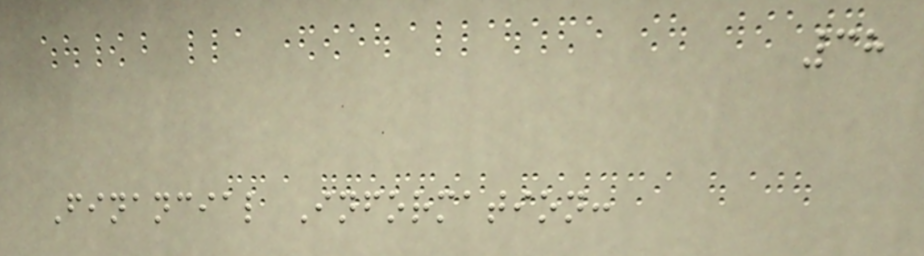38
Financial Information:
